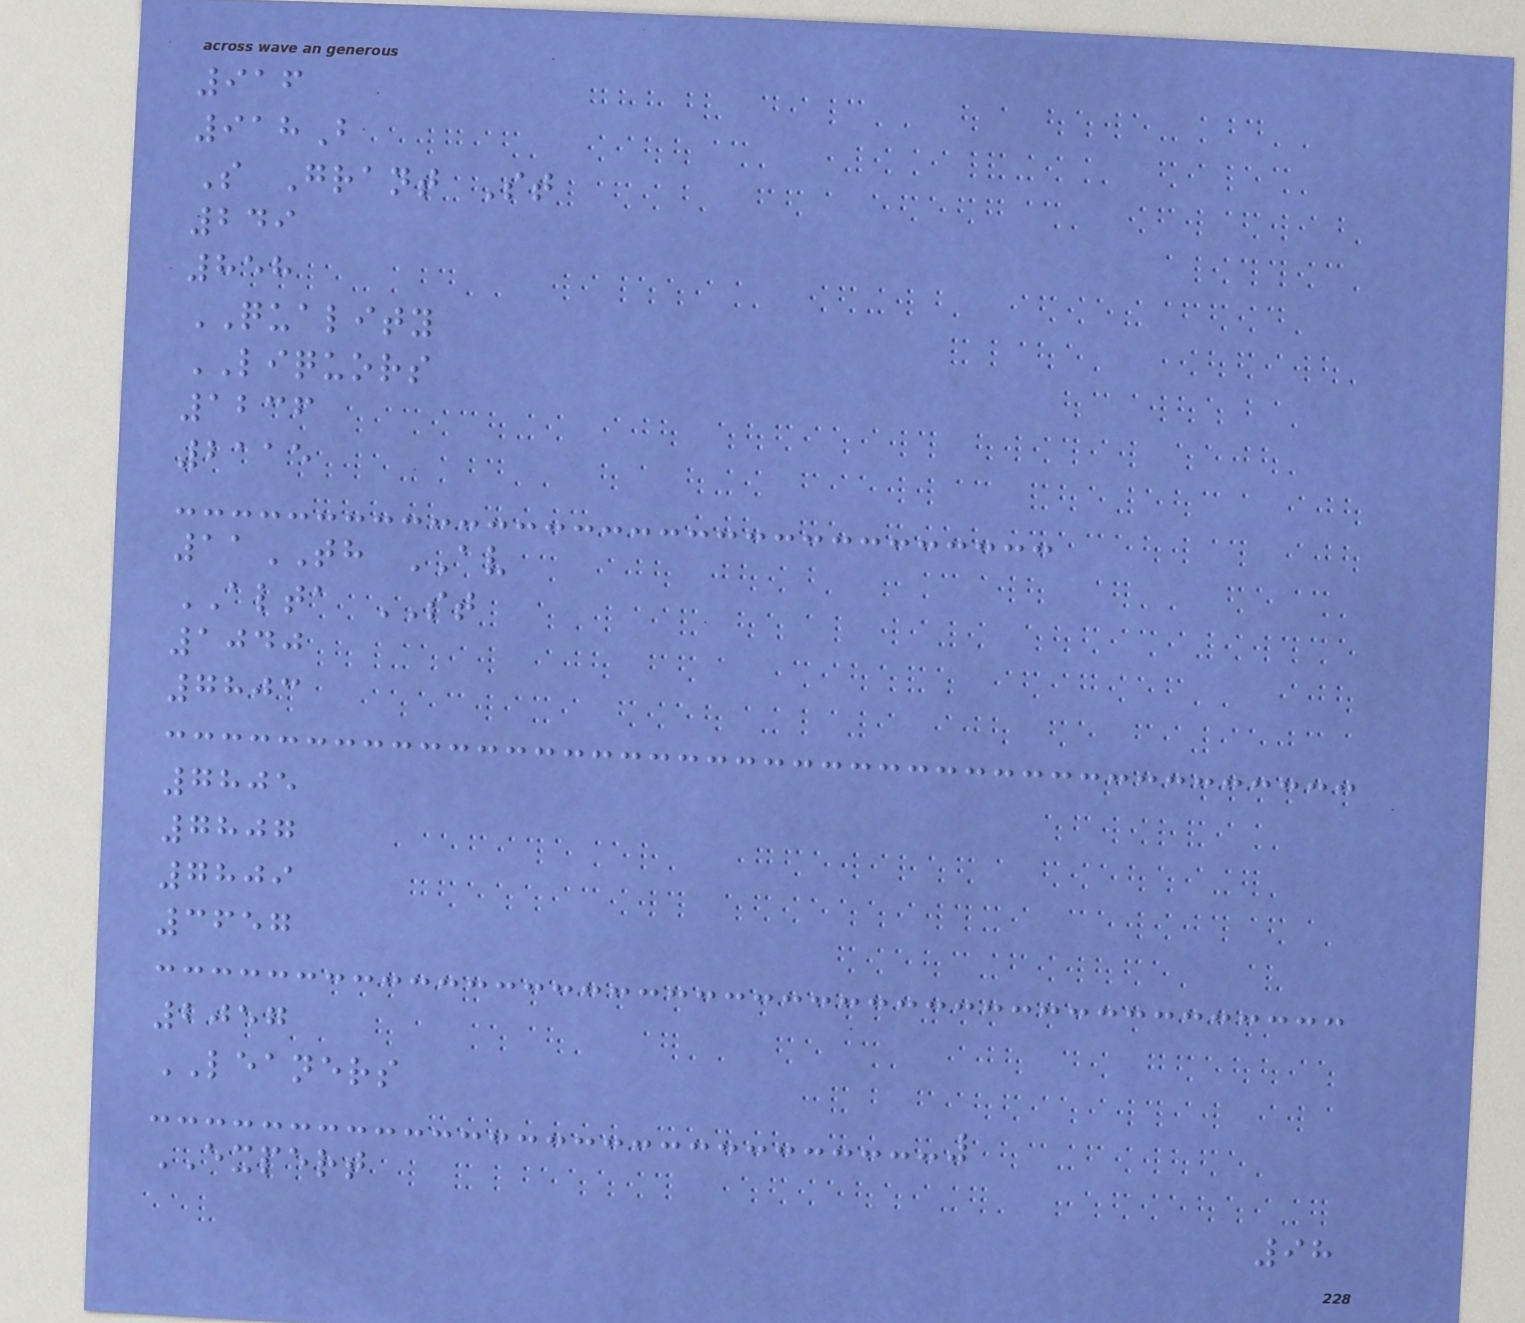916
918B
S Grant St
249
858
QUALITY
LIQUORS
1236
2115
11TH AV
ALTA ST
1040
7803
7805
7807
7809
3657
2057
LEANERS
EXPERT
98
